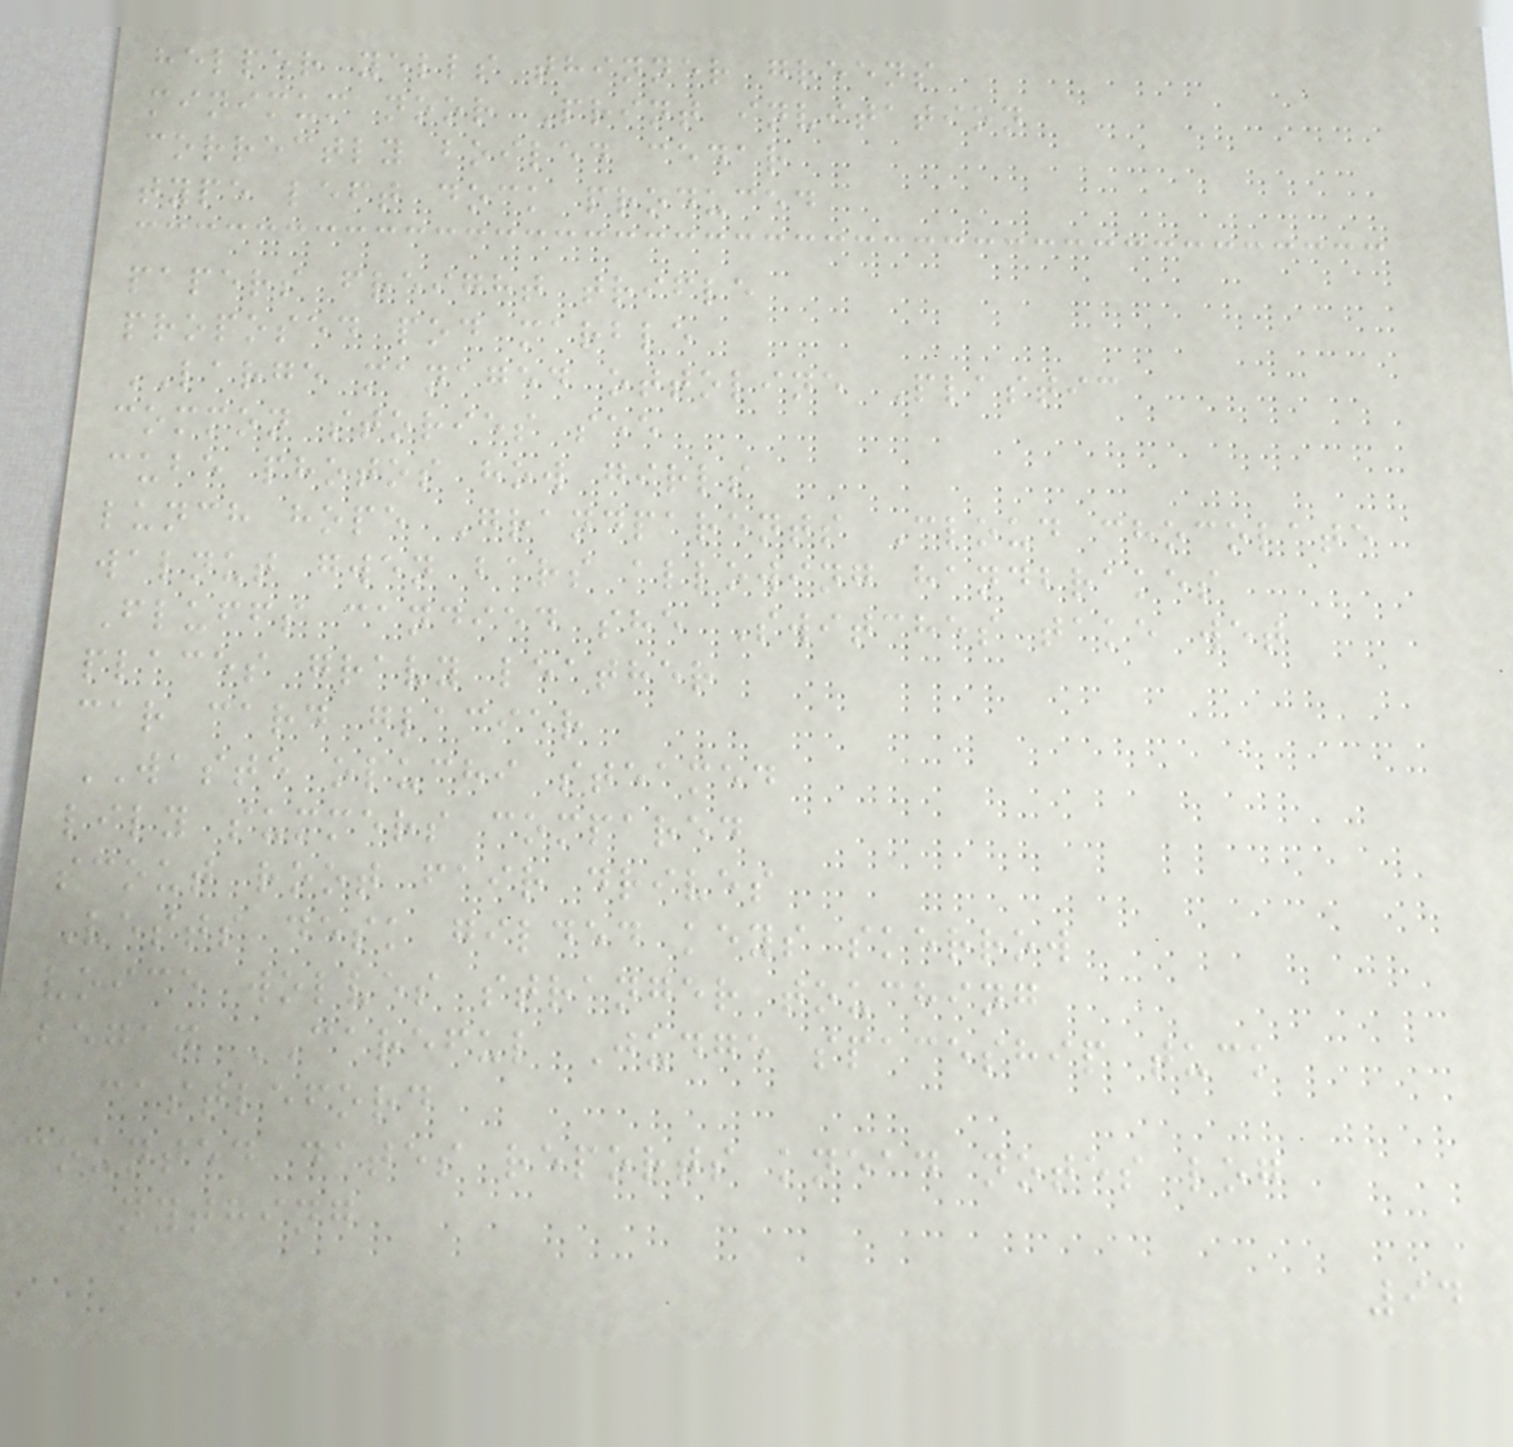helper yells thinner greens
minimum noor Print invitation
correctly boiled cedar
type left dock produced
papers freight trifle
proposed pod marble
LARGE managed ottoline Plastic
common stories see
cube photos how girls
lunch hope Grandparents Cloud chocolate
walnut gwen bars allowing handbrakes
Fluffs candied she Switches take wet
places gravy leather
car card glacier
WASTE oluchi steamed
lily summers compared
scout root fair drives
Vests desk gilded keys skerrow
voice wolves stranger touching
began CAREFUL Judge spaceship tuck
castleford
counted dates reports knead notes log
anything
94
